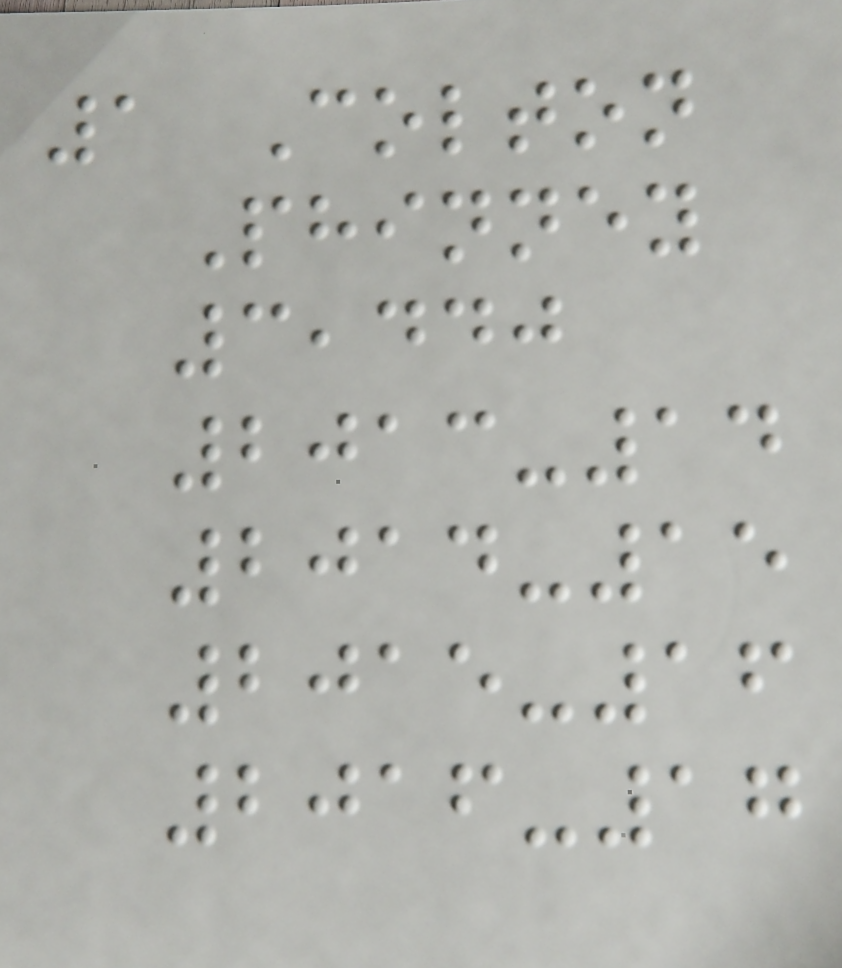1 Colton
Phinney
3,440
2013-14
2014-15
2015-16
2016-17
